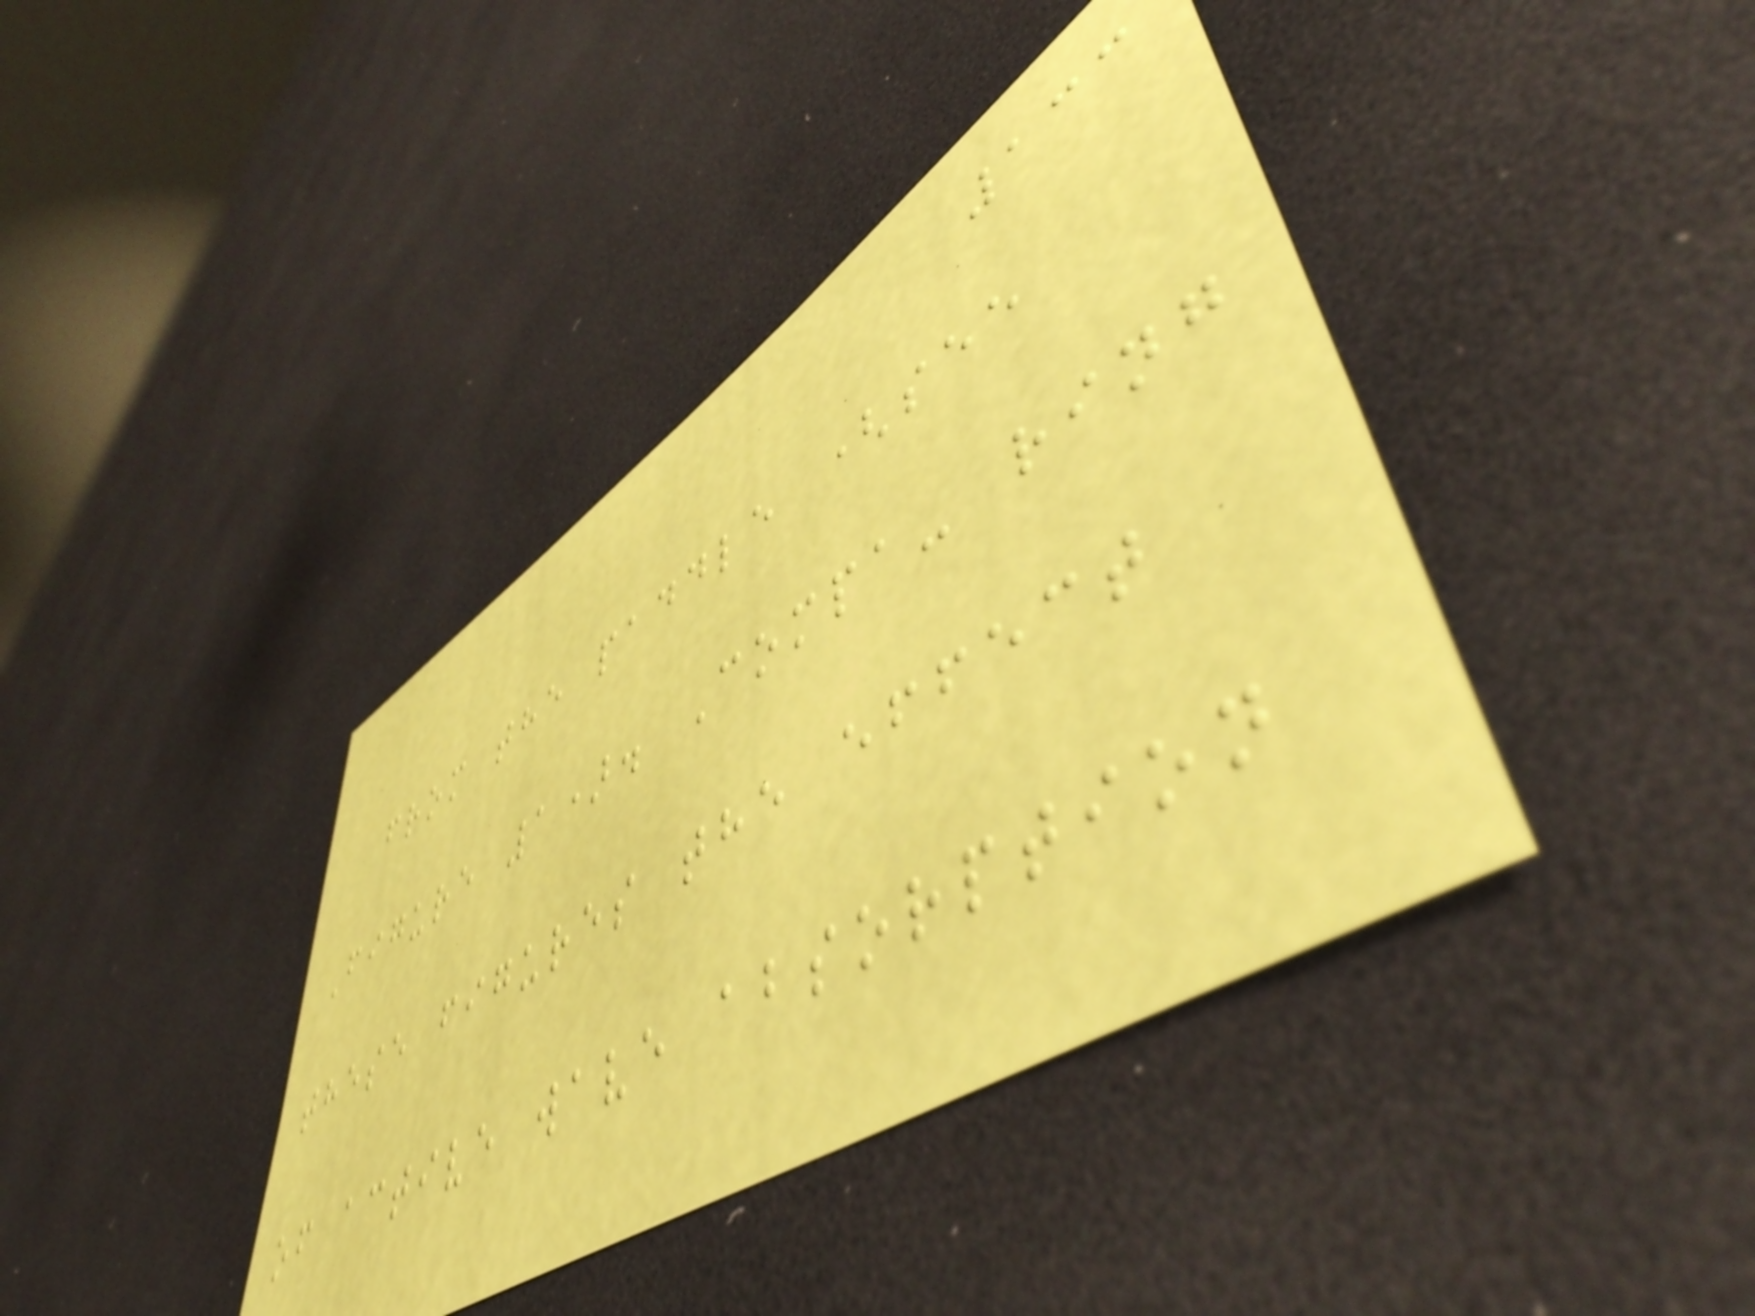133
from the paddle (see
Figure 1). Compa- ring
these figures the effect
of active wave absorption
